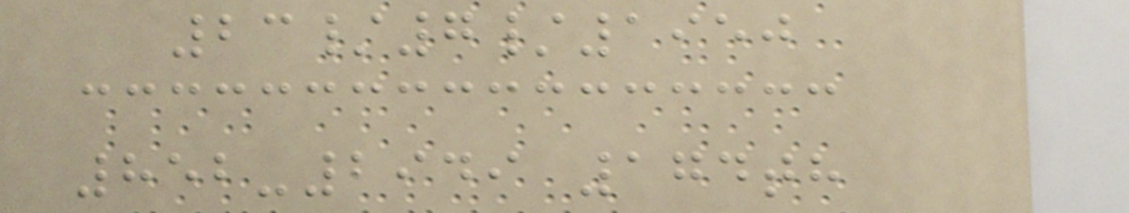23/7/1950
852-2949 174th
